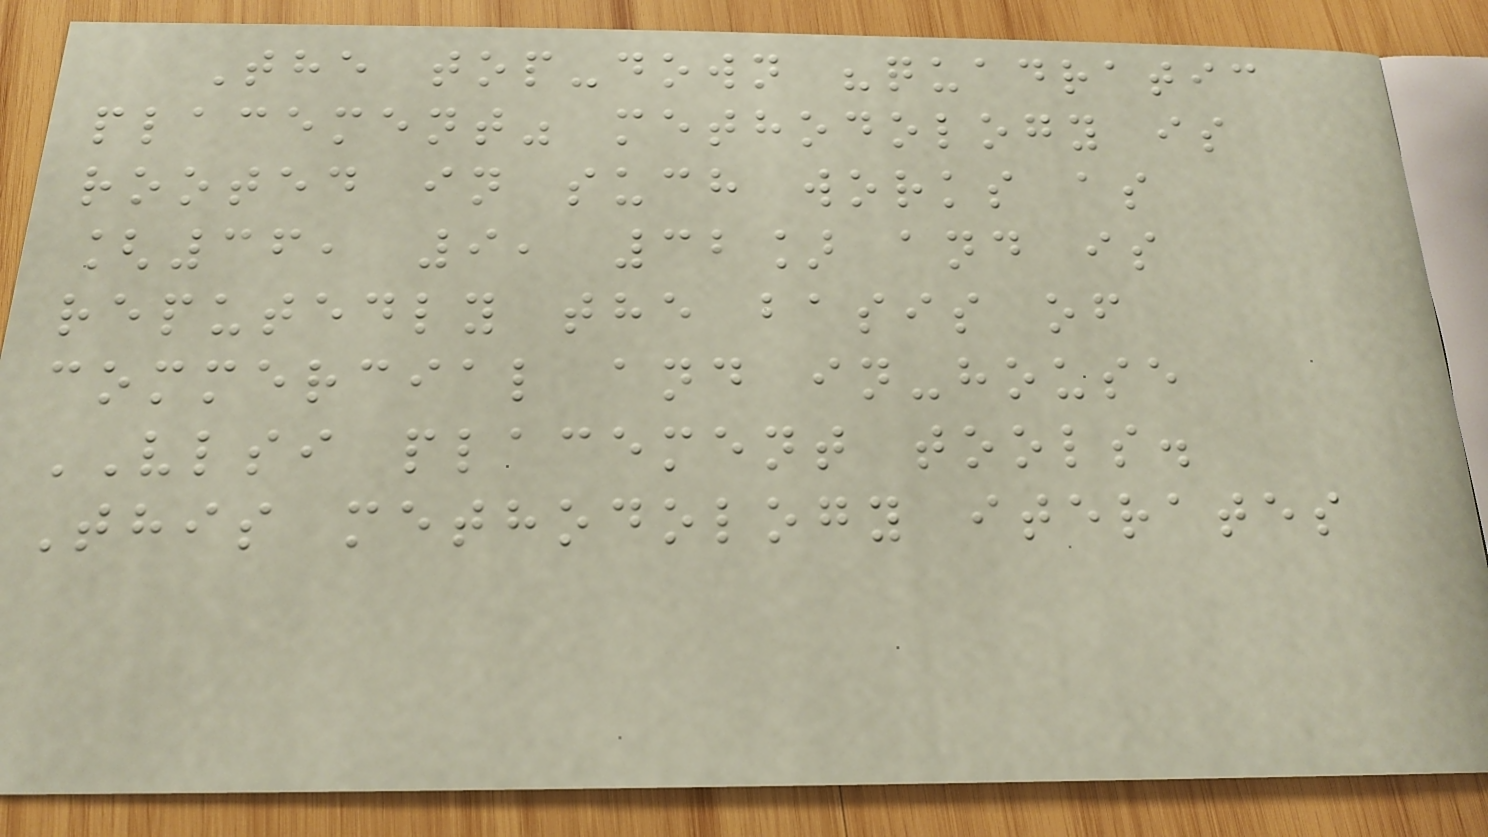The top-down "quadratic
placement" methodology is
rooted in such works as
[36, 9, 32] and is
reputedly the basis of
commercial and in-house
VLSI placement tools.
This methodology iterates
